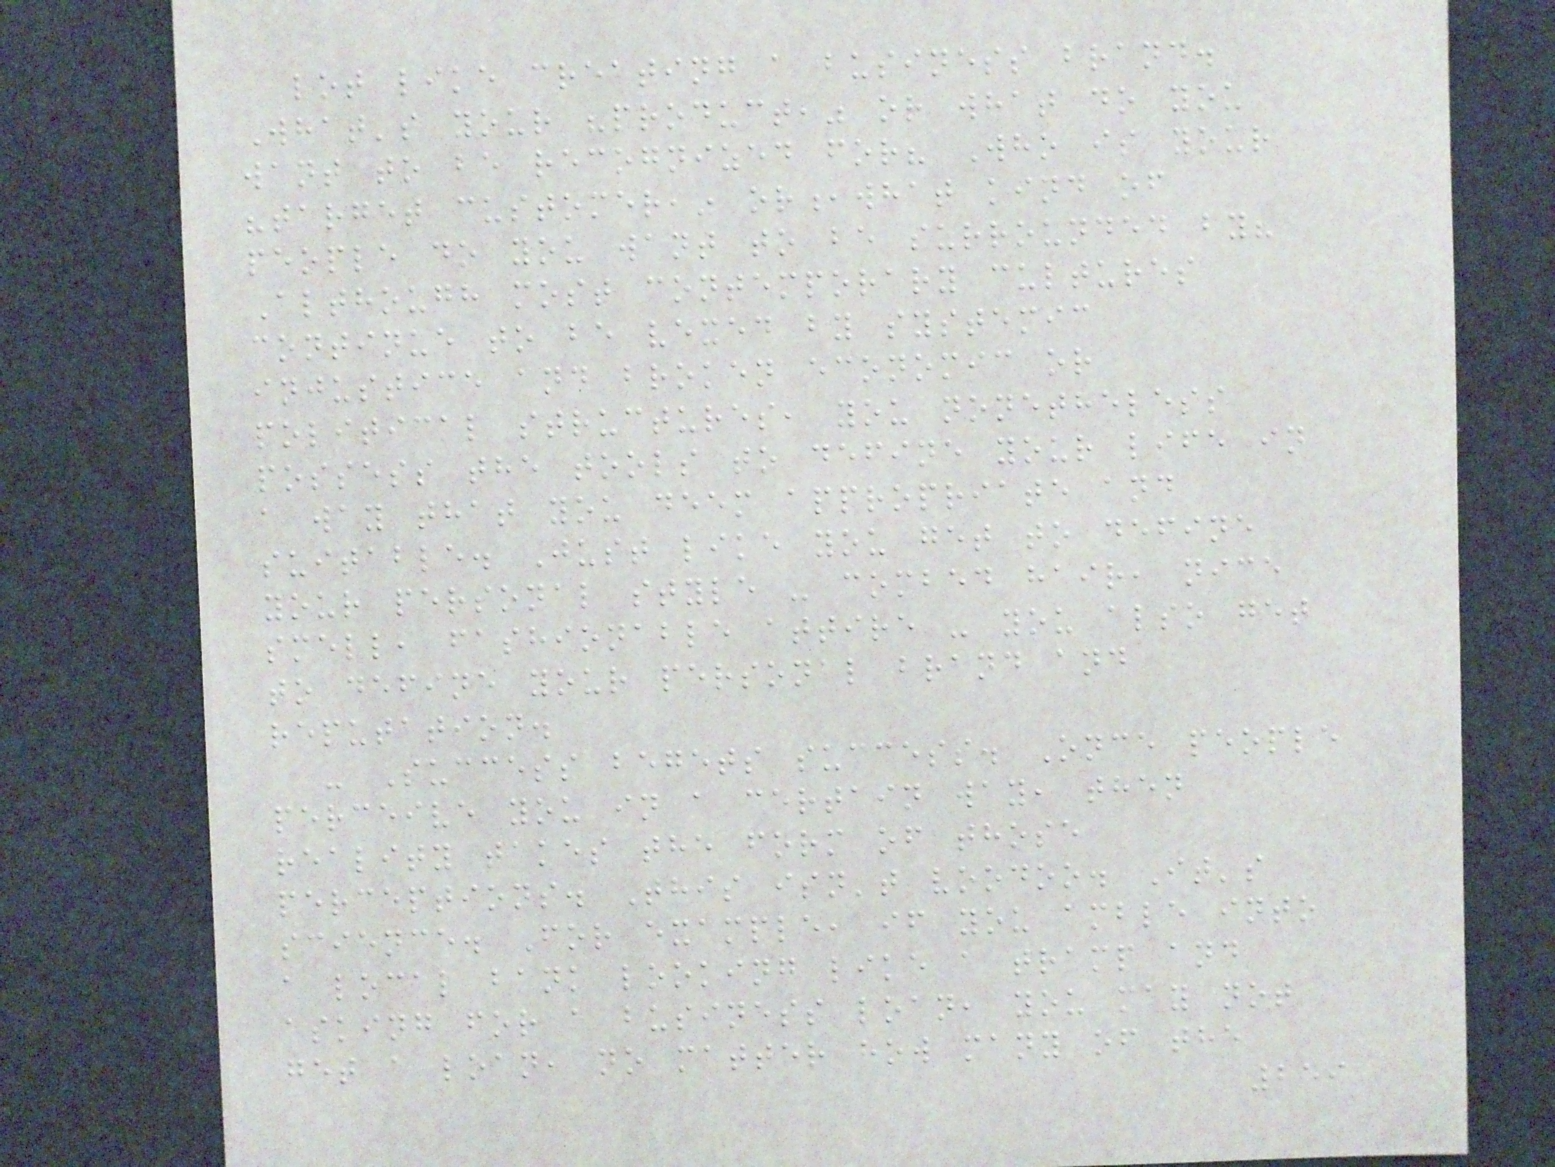lot like creating a business brand.
What's your "product," or what do you
want to be recognized for? Who is your
"target customer," or,what kind of
people do you want to be surrounded by?
Although most contemporary cultures
continue to be vexed by systemic
injustice and broken economic or
political structures, you nonetheless
possess the tools to define your life in
a way that you deem appropriate and
suitable. Just like you get to define
your personal style - combed hair, nice
smell, fashionable attire - you also get
to define your personal brand and
reputation.
- Success begets success. Once people
perceive you in a certain way, then
reality takes the form of those
perceptions. This isn't voodoo. It's
science. For example, if you amble into
a local bank looking like a tramp and
asking for a business loan, you may not
get a loan, no matter how many of the
259
